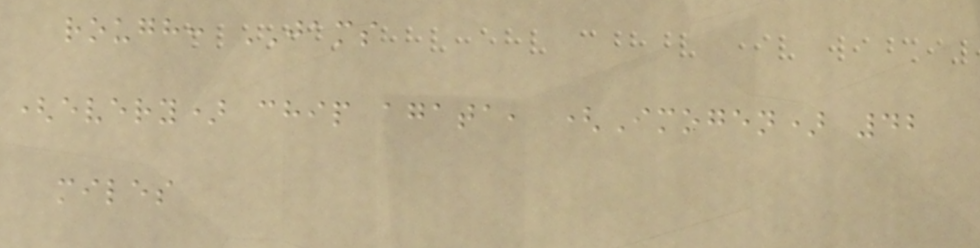rough: JAMS
(every) chip agata, (Imogen) 42
miles
